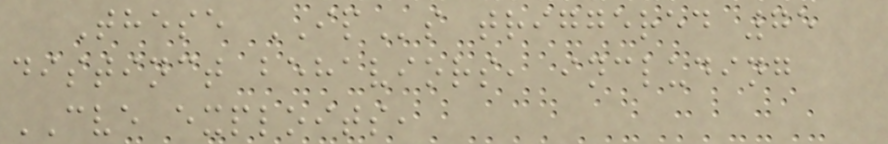These IPs triggered 75
distinct behaviors, including
CVE exploits,
